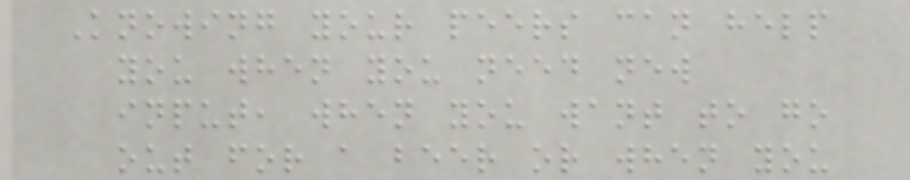Knowing your peers can help
you when you need new
input, when you want to go
out for a beer or when you
